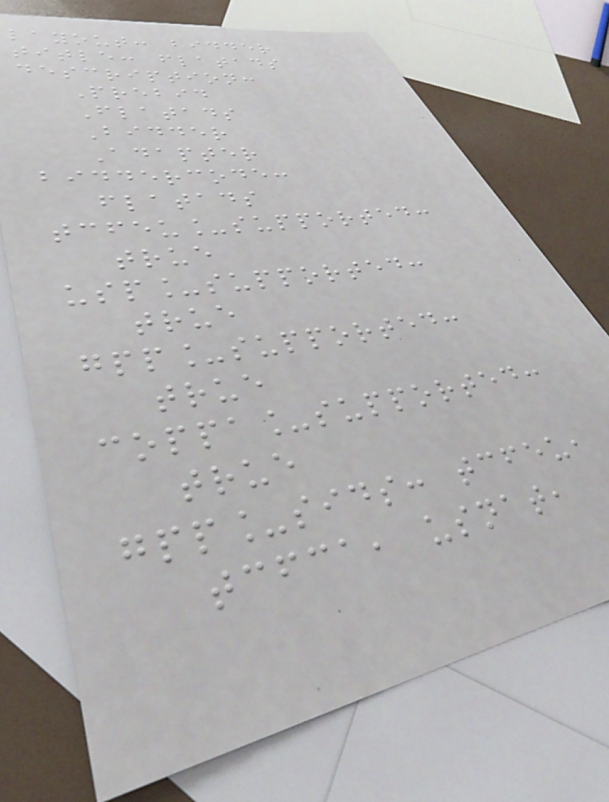layout: bidder
title: flatads
description:
Prebid
Flatads
Bidder
Adapter
biddercode:
flatads
tcfeu_supported:
true
usp_supported:
true
gpp_supported:
true
coppa_supported:
true
gpp_sids: tcfeu,
tcfca, usnat,
